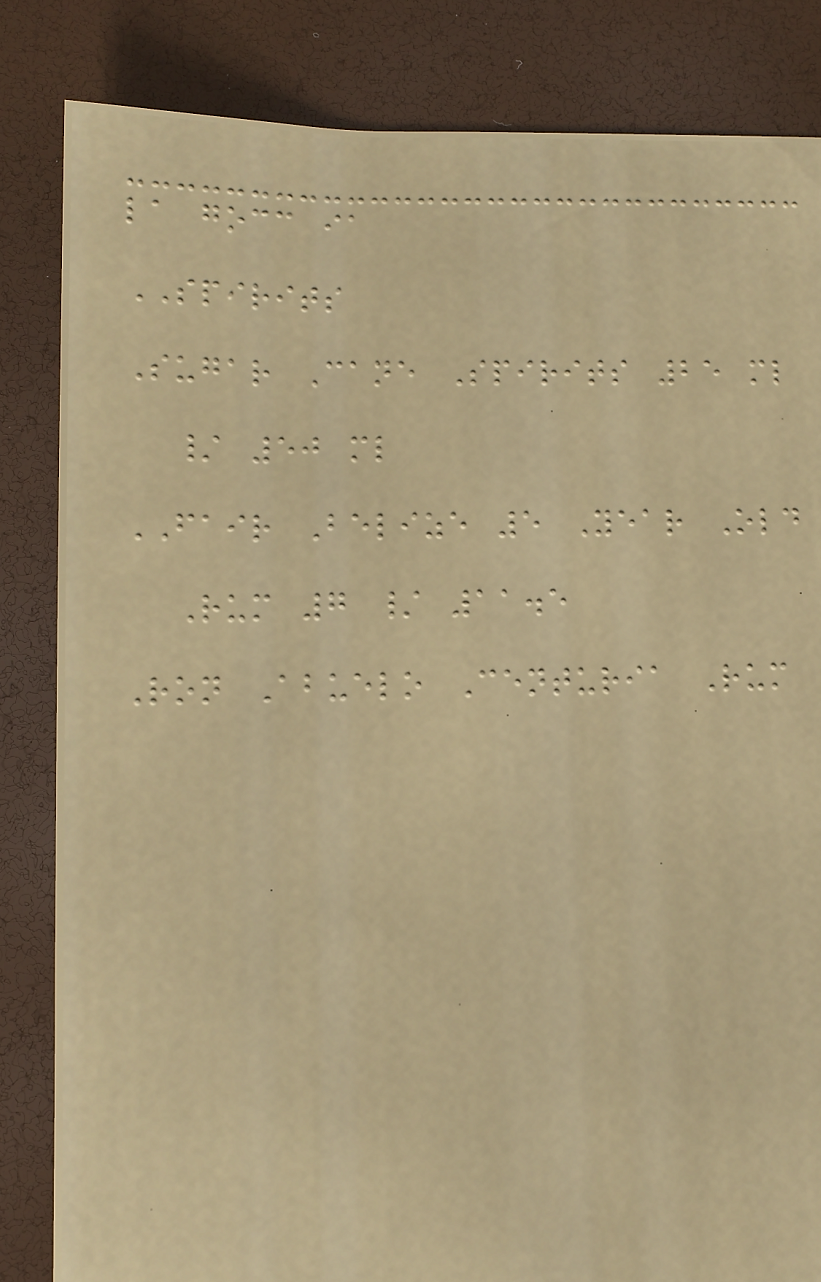la gocc ia
SPIRITS
Sugar Cane Spirits 25 ml
/ 50 ml
FAIR Belize 5 Year Old
Rum 7 / 11.5
Ron Abuelo Centuria Rum
